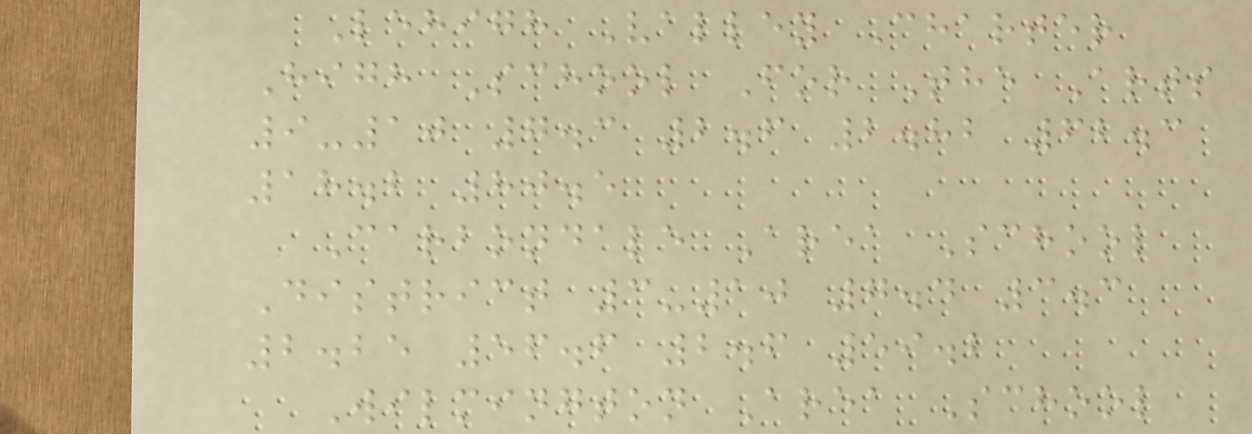Lehigh Valley Charter
High School For The Arts
9-10 7.3 2.6 2.82 62.3
18.2 80.5
Carbondale Area School
District 3-10 7.4 3.3
2.25 56.6 2.6 59.2
Wilmington Area School
